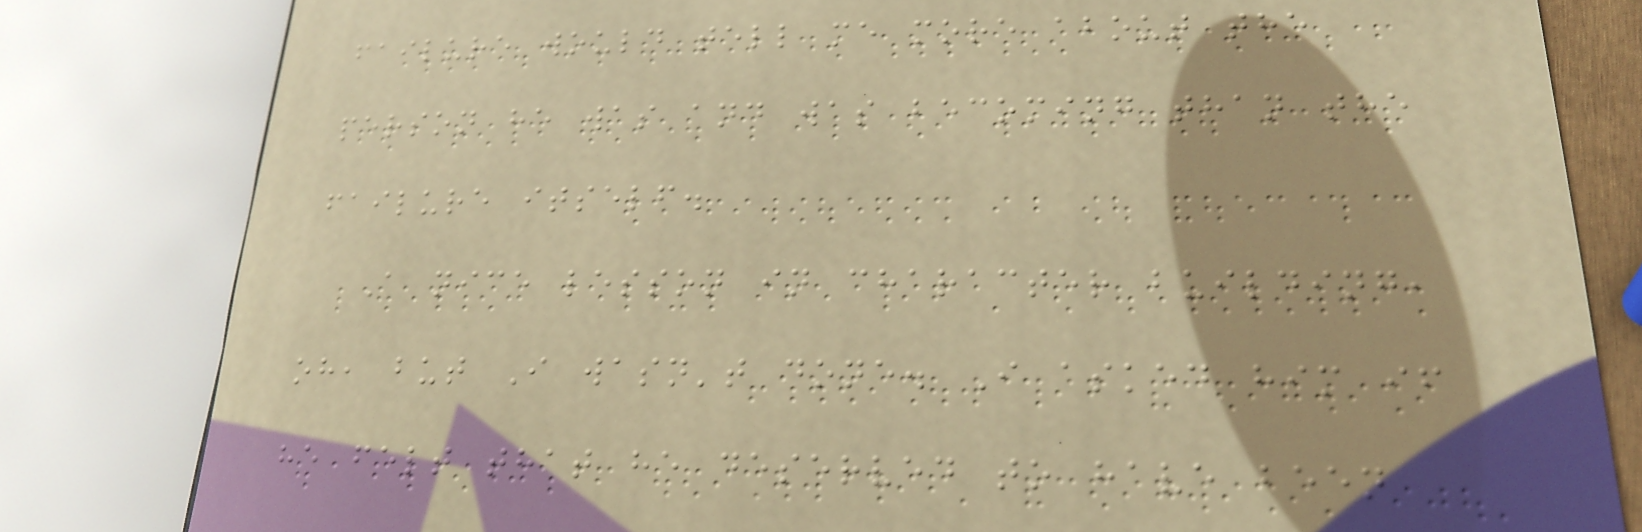failure would tell me more about the
person he was and was becoming than the
failure itself.
A nice lesson in character building,
oh, but I wasn't done. I asked him if
he felt that he deserved to have been
